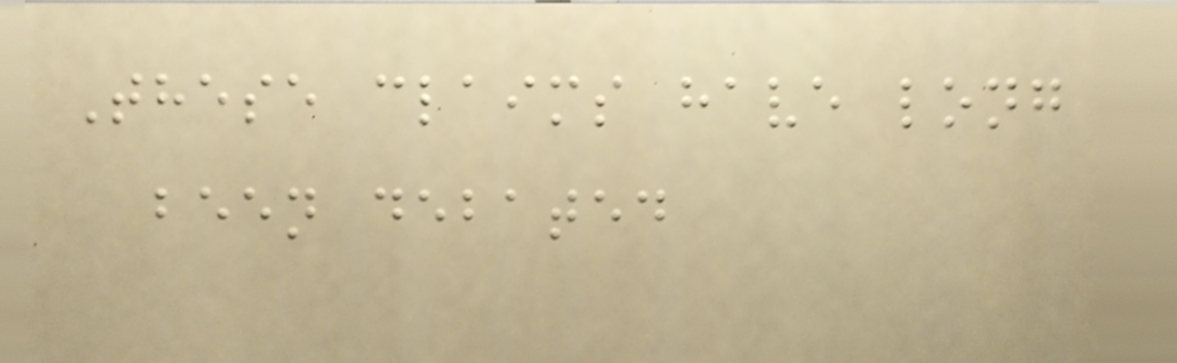These claims have long
been debated
